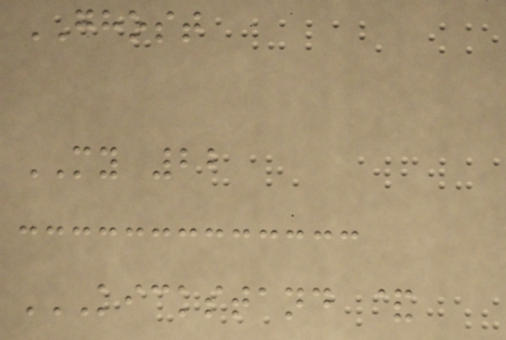GHOST
MY 22
KICKSTAND &
